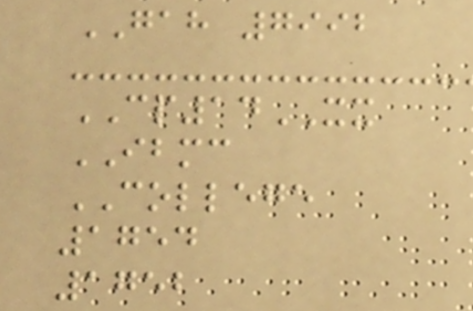GAH 7992
CP14XX
IBMC
COLLEGE
1754
1752
